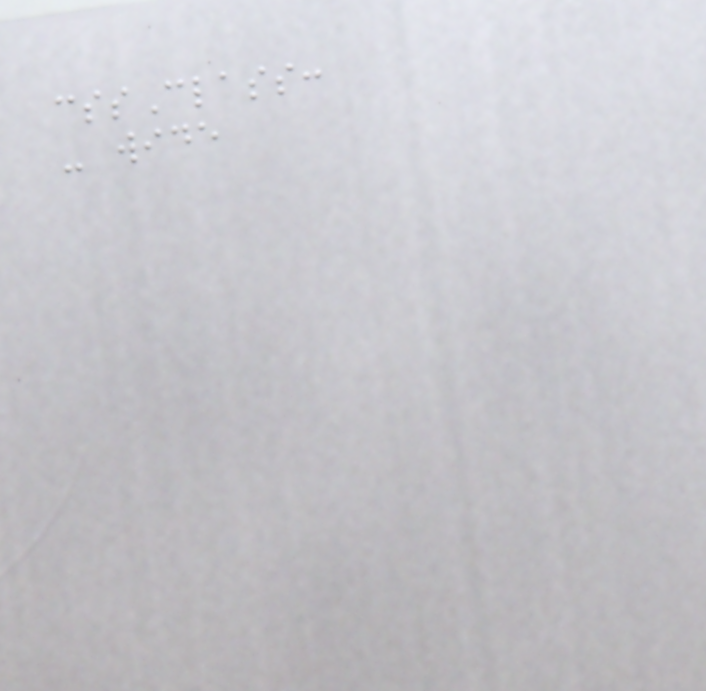cssClass:
- wide
